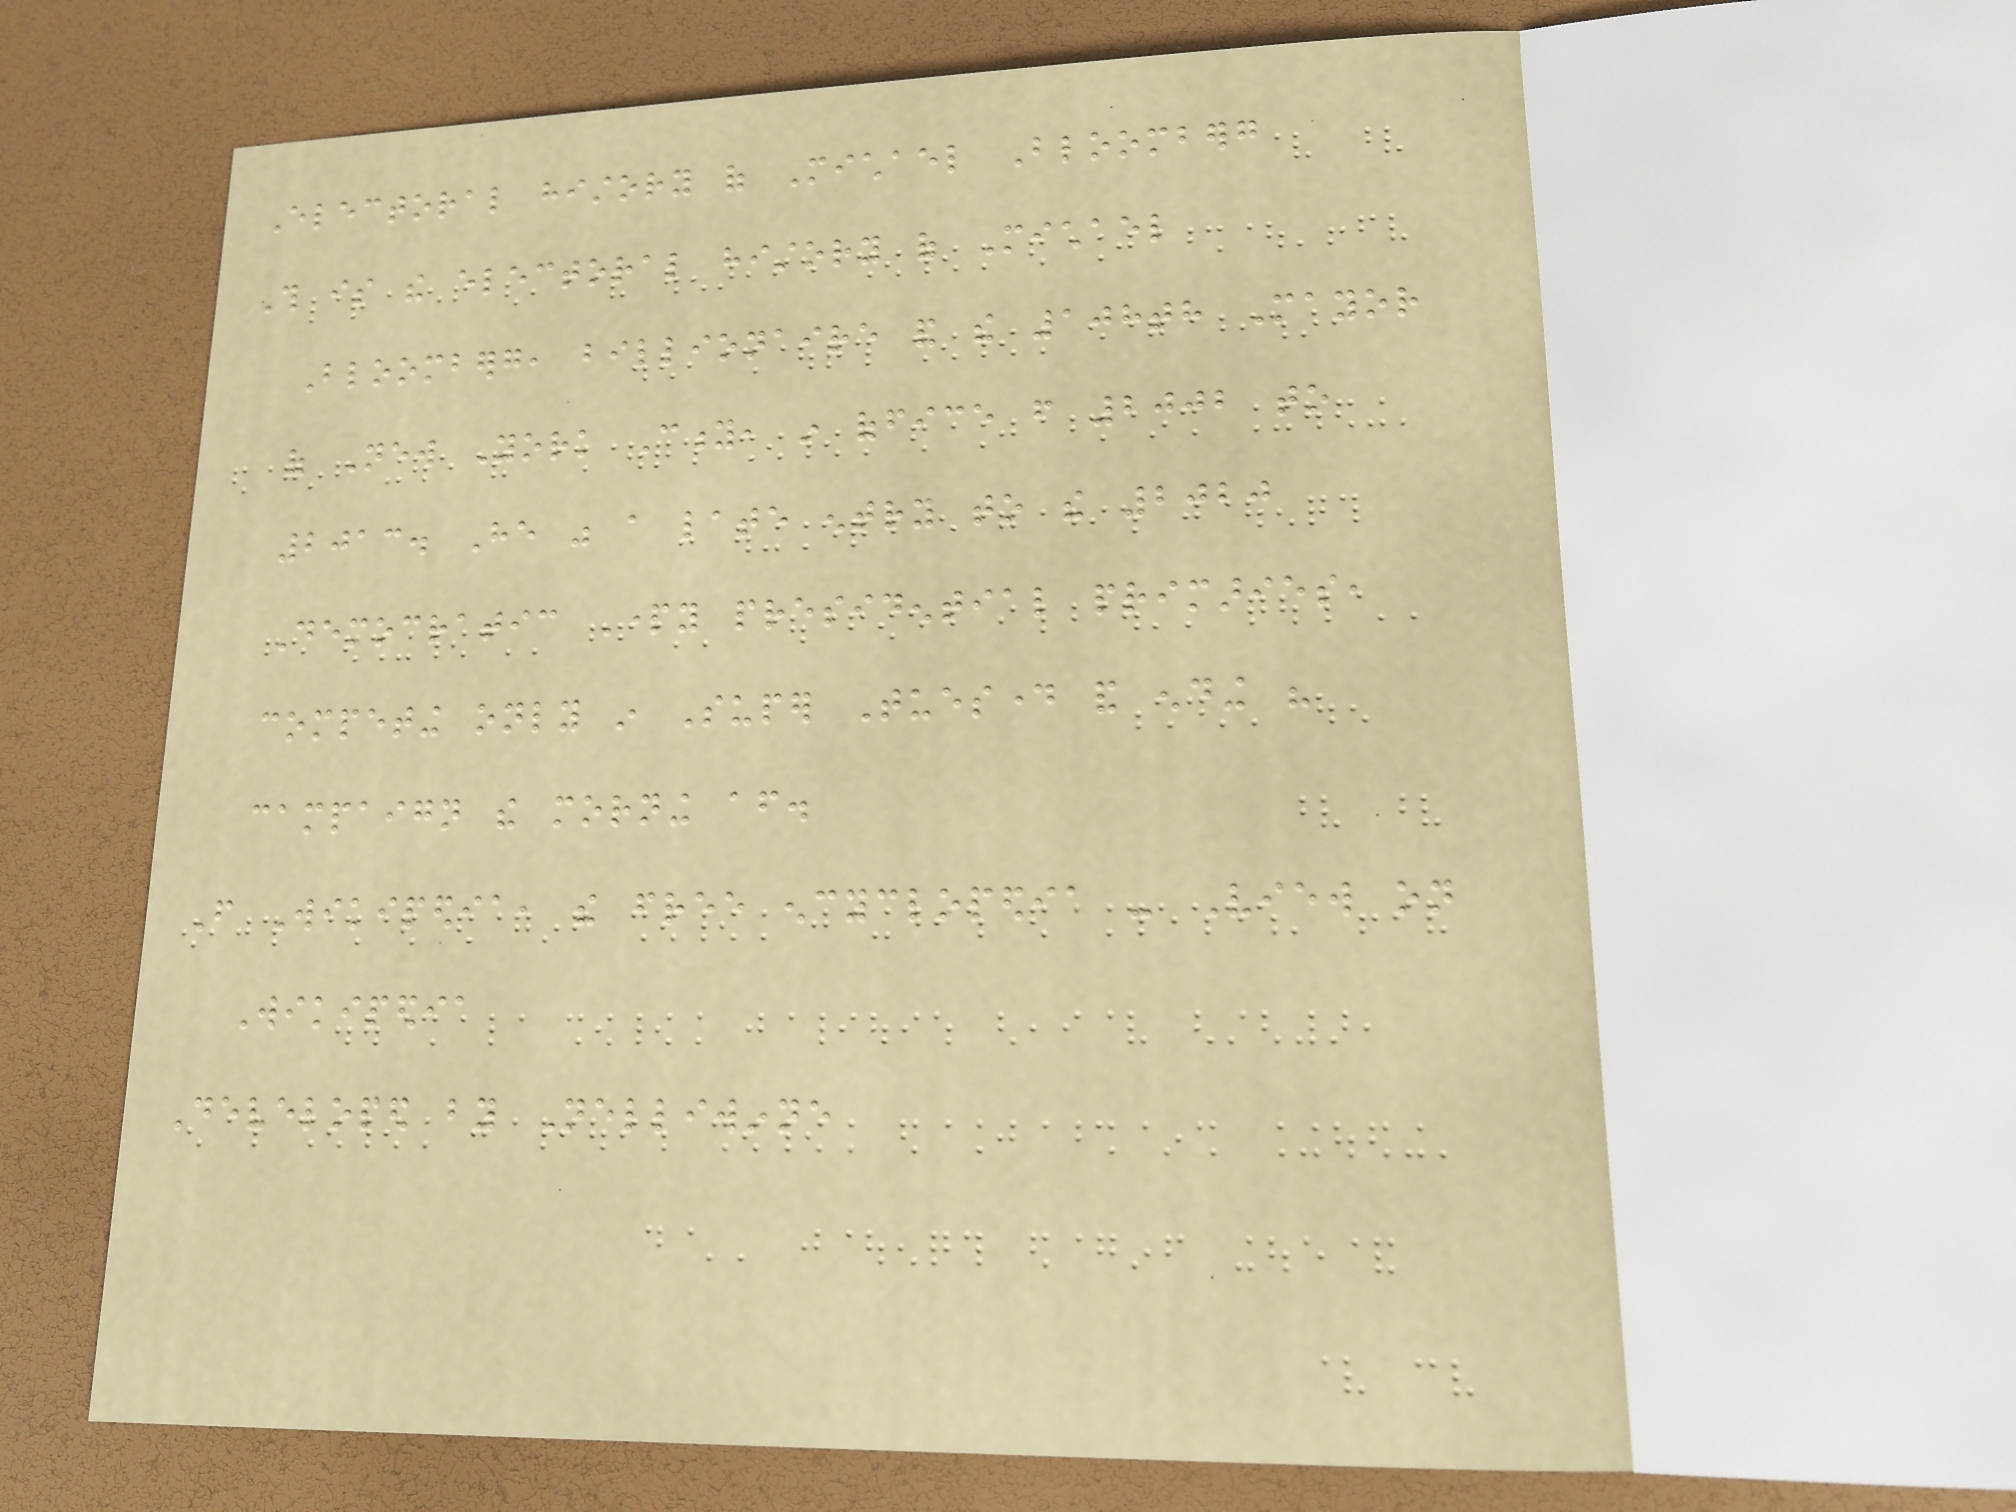Electoral history of Michael Bloomberg
This is the electoral history of Michael
Bloomberg, billionaire and the 108th Mayor
of New York City, in office from 2002 to
2013. He was a late entry to the 2020
Democratic Party presidential primaries,
competing only in Super Tuesday and ending his
campaign the morning after.
From Wikipedia, the free encyclopedia - View on
Wikipedia
Developed by Nelliwinne
